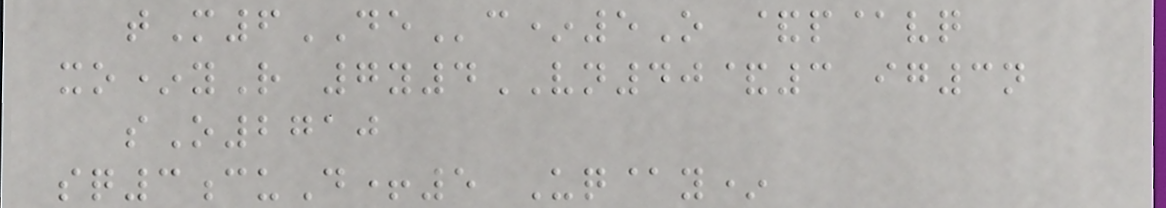tM6DEc*5O &p@vq
xo*yR 7y4VN40&3 ig3n
sO2710
sq3cuD+5 Uq@y*
